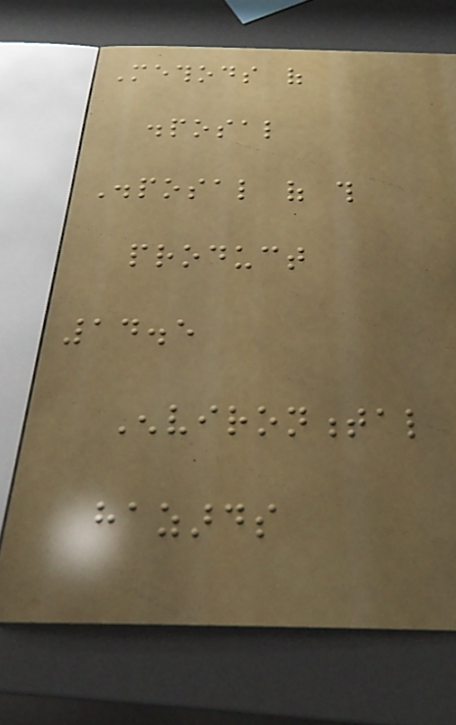Methods of
disposal
Disposal of this
product
14.5
Environmental
hazards
